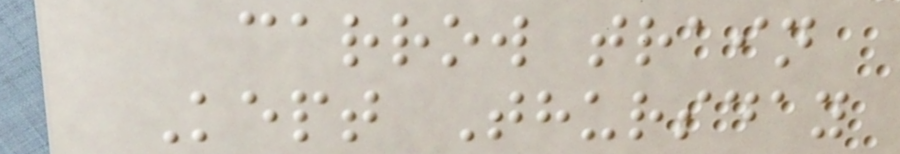carrow train
Kept Thursday
